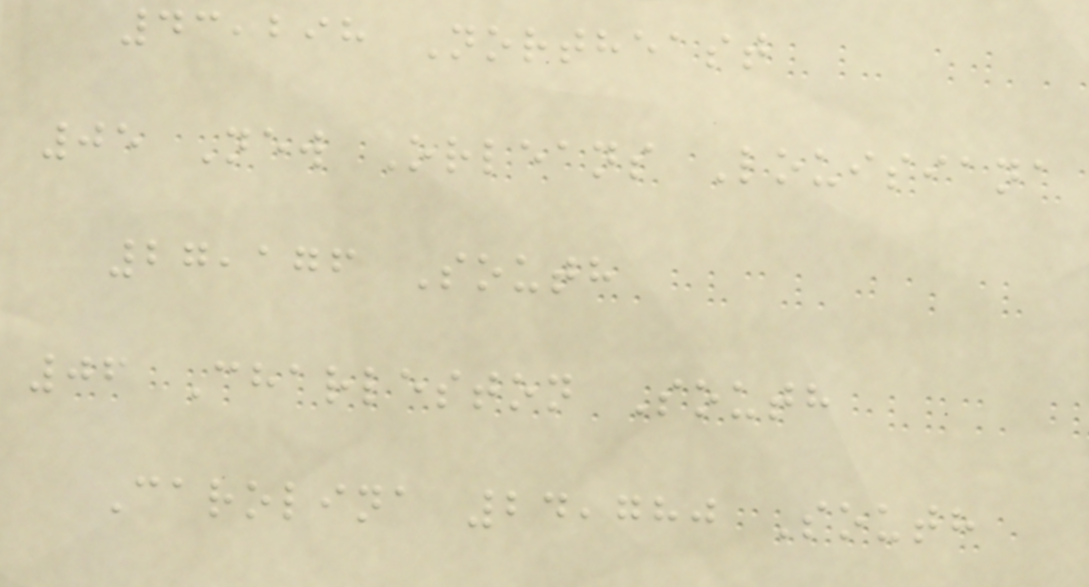43,298 Northeast
05 New Orleans Louisiana
27,176 South
06 Charleston South
Carolina 24,780 South
